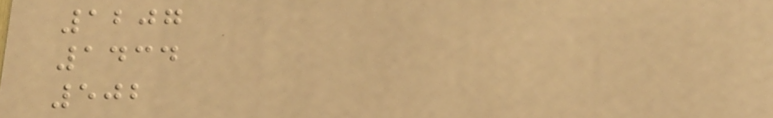1207
1434
502
